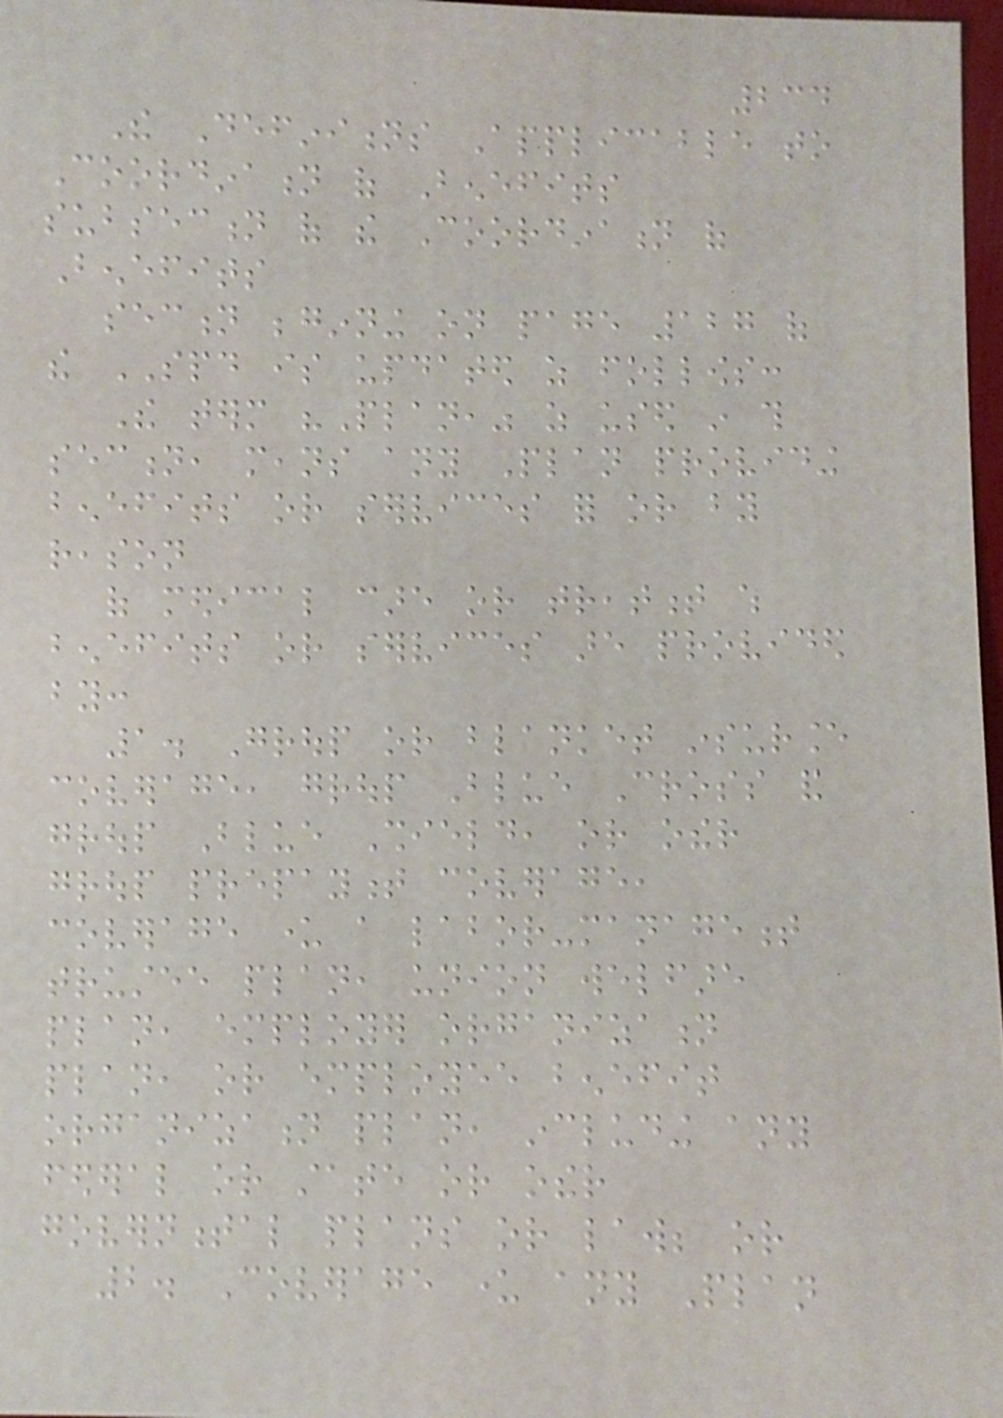234
The Definitions Applicable to
Coordination of Benefits
subsection of the Coordination of
Benefits
section beginning on page 127 of
the SPD is updated as follows:
The term "Plan," as used in this
section, means any Plan providing
benefits or services for or by
reason
of medical care or treatment which
benefits or services are provided
by:
1. Group or blanket insurance
coverage, group Blue Cross and
group Blue Shield, or other
group prepayment coverage,
coverage under a labor-management
trustee plan, union welfare
plan, employer organization
plan, or employee benefit
organization plan, including any
federal or state or other
governmental plans or law; or
2. Coverage under any Plan
